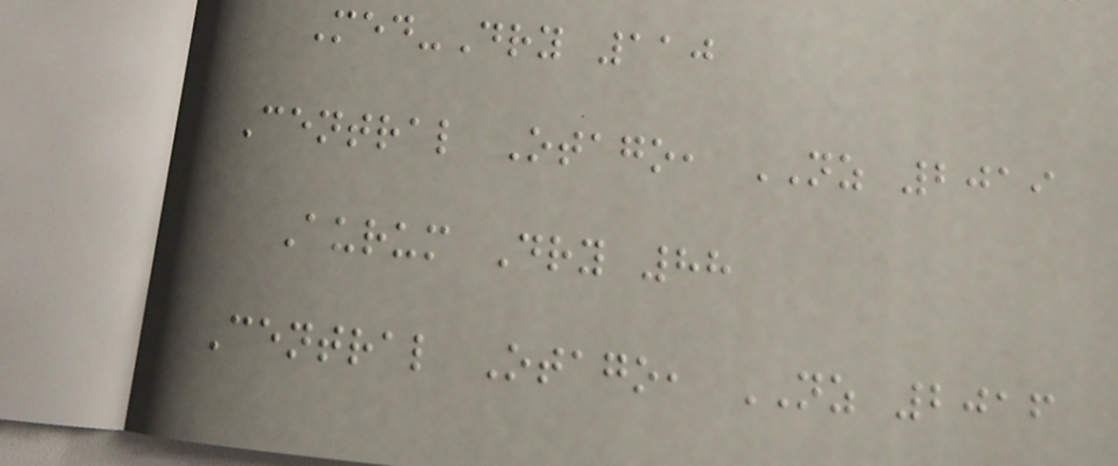Med-Dry 110
Central Otago, NZ 2019
Aurum Dry 88
Central Otago, NZ 2016
